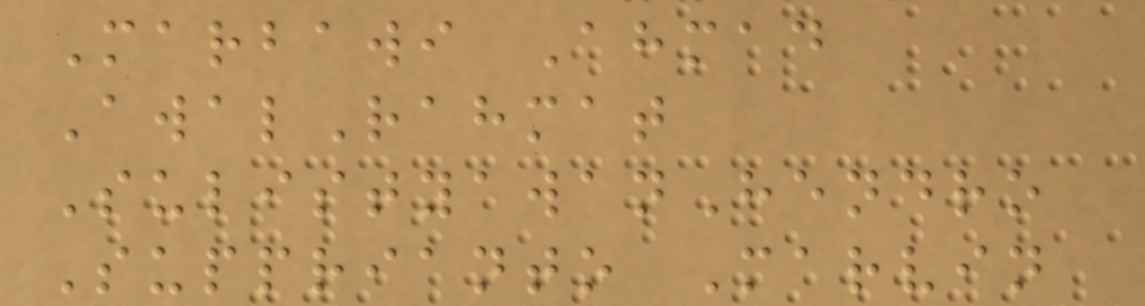Marbawi Ahmad
AwalRahmat
SulistyawanHendro
Supprianto Marvin
